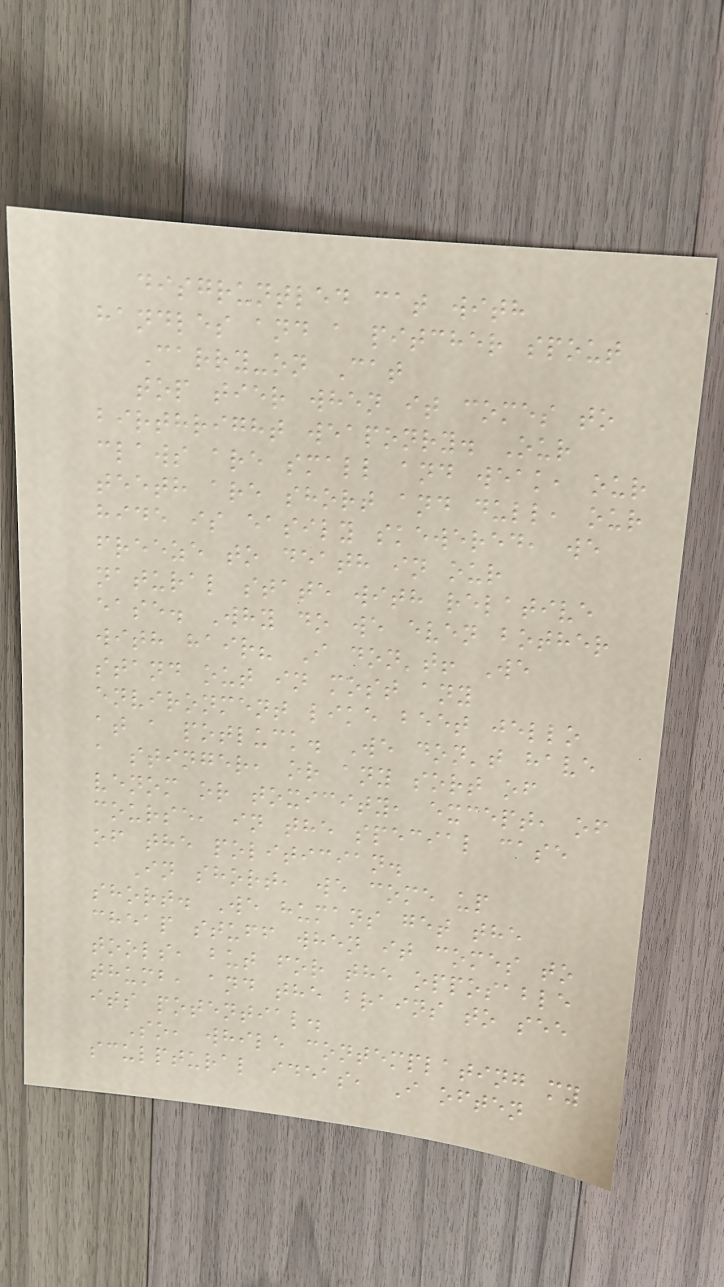disgruntled cat with
handles and a pitcher spout
Carry-on Cat
top tier when it comes to
birthright weaponry. Our
claws are small and weak, our
teeth are short and dull, our
hide is easily skewered, we
freeze to death in our
natural state with relative
ease. Why do we even bother
with hair? I don't! We
stand out in most any
environment like beet jello
at a potluck. We don't have
a stinger, or any sort of
venom or toxicity, except, of
course, in the special case
of the politician.
In short, we come up
short. We humans get the
cheap stuff when it comes to
tools, but for the opposable
thumb, and the brains to see
its potential.
So, while contemplating my
sculptural ideas, I often
